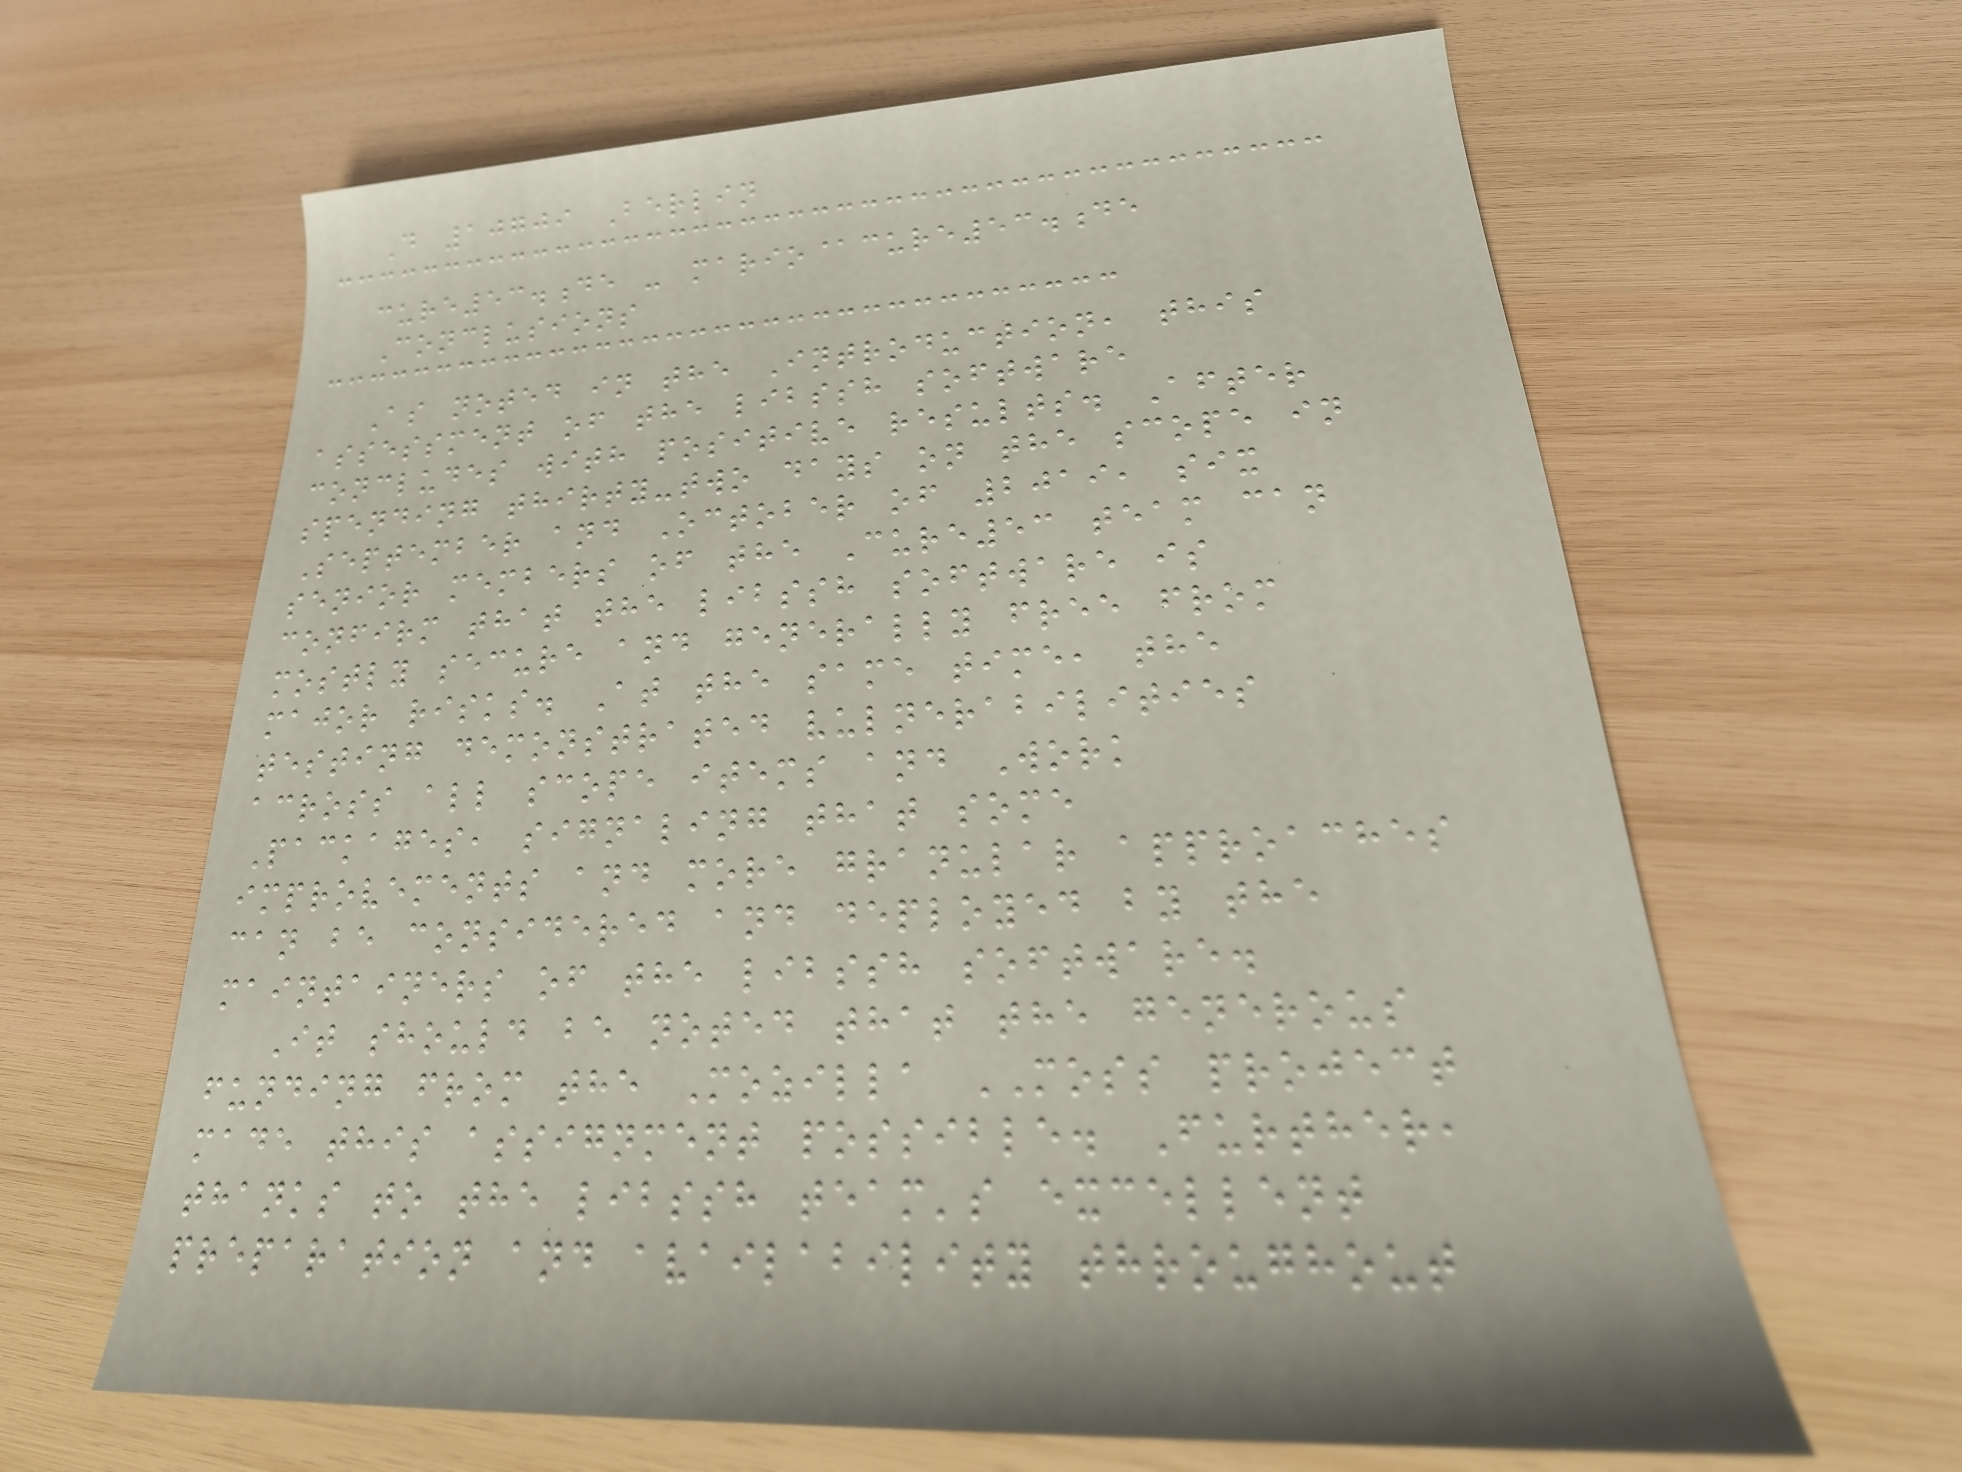D 10709 Berlin
cure53.de - mario@cure53.de
Conclusions
As noted in the Introduction, this
assessment of the libssh software
concludes with positive results. After
spending thirty-two days on the scope in
September and October of 2019, six
senior members of the Cure53 team can
confirm that the libssh software is
mostly secure and generally free from
major risks. At the same time, the
testing demonstrated vulnerabilities
across all scope items and Work
Packages, signaling that some
improvements and more granular approaches
can be considered and deployed by the
maintainers of the libssh software.
It should be noted that the generous
funding from the Mozilla MOSS project
made this assignment possible. Further,
thanks to the libssh team's excellent
preparation and availability throughout
